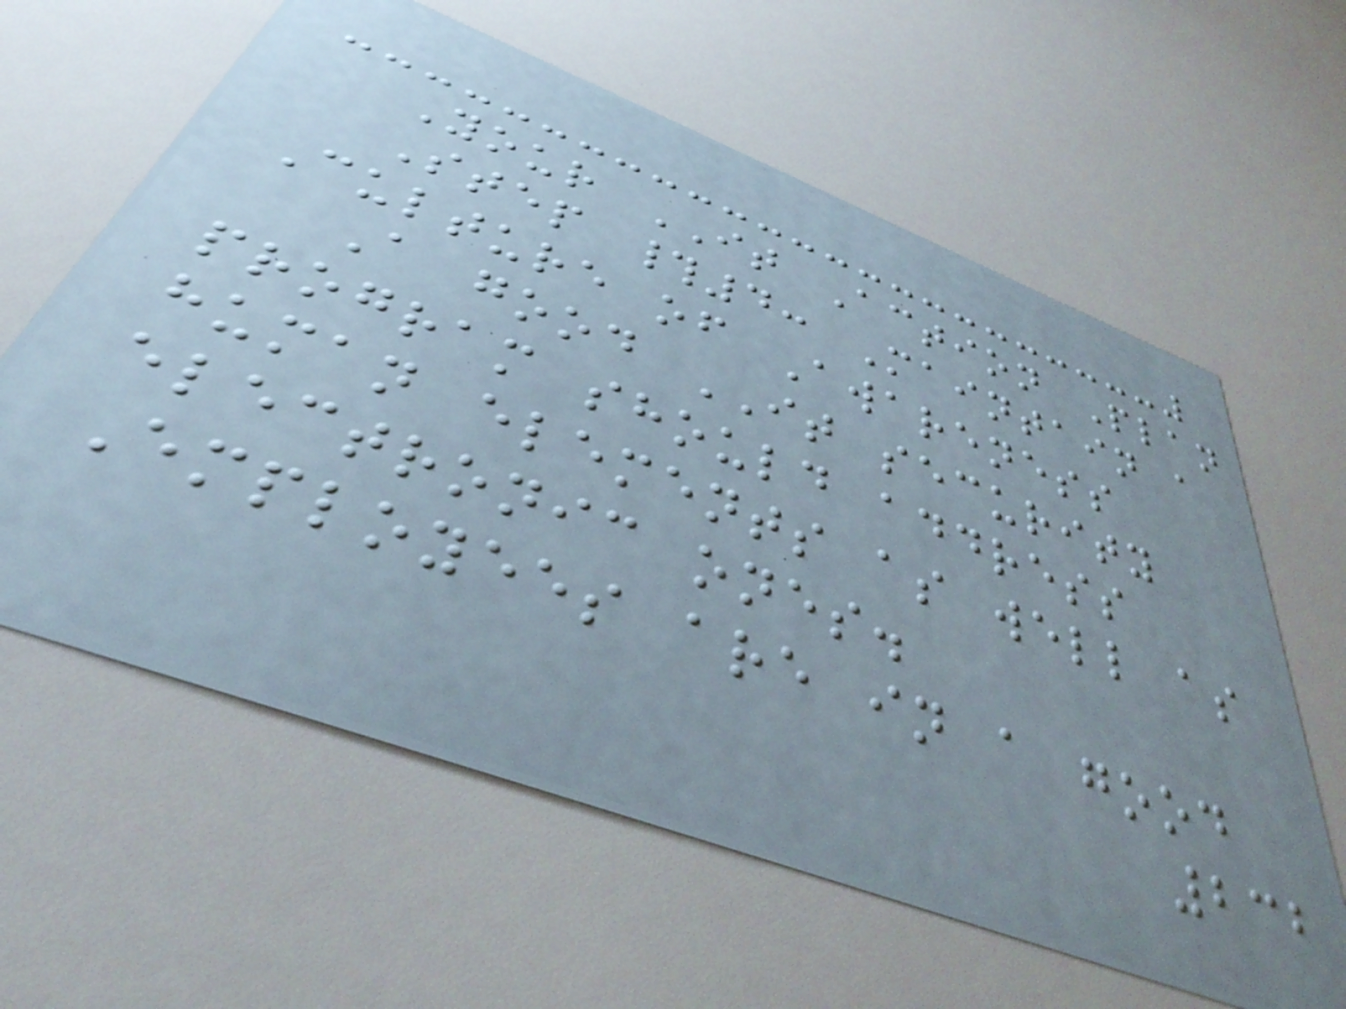Your IT Action Plan
Step #4: Maintain a
Culture of Awareness
A good IT security
program should address
human elements as well as
electronic ones.
Employees are in a good
232
